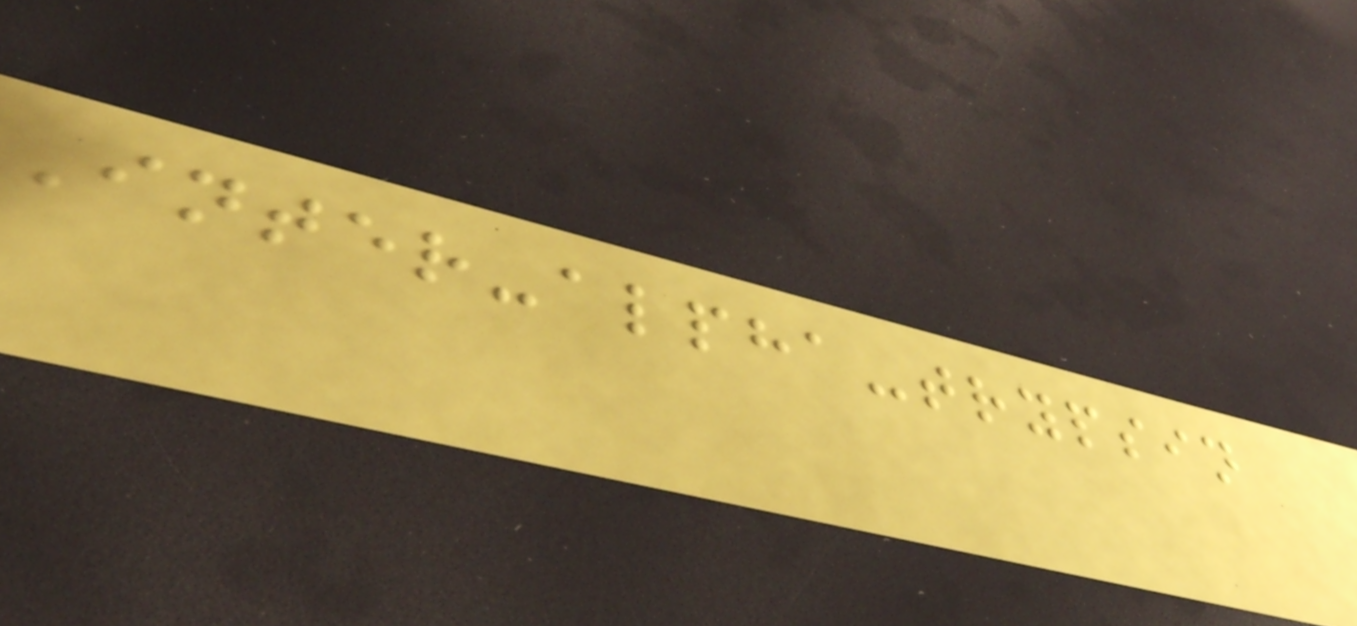Inter-alpha-trypsin
